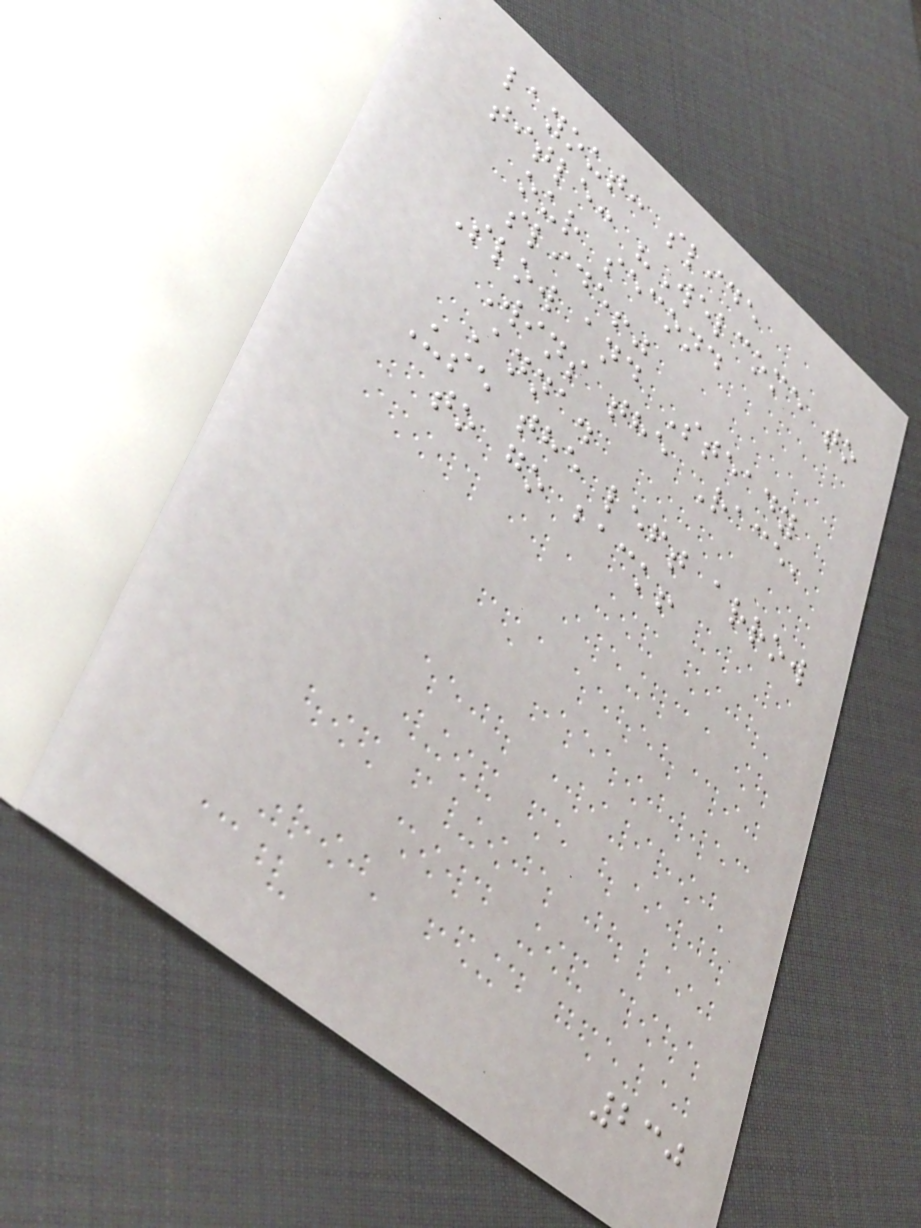layout: slide
title: "Welcome to
our second
slide!"
Slow and Steady
Wins the Race,
Anna.
Use the left arrow
to go back!
230
